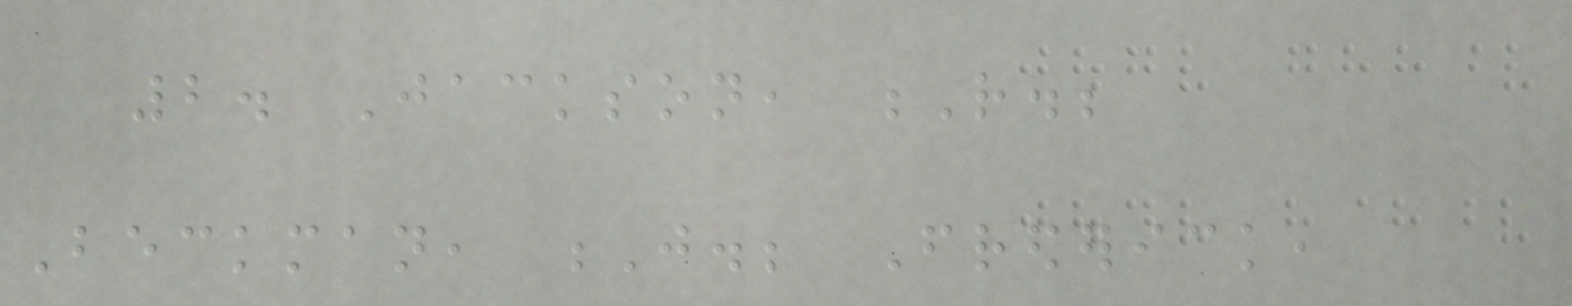2. Jackson, R.;
Beckman, J.; Frederick,
